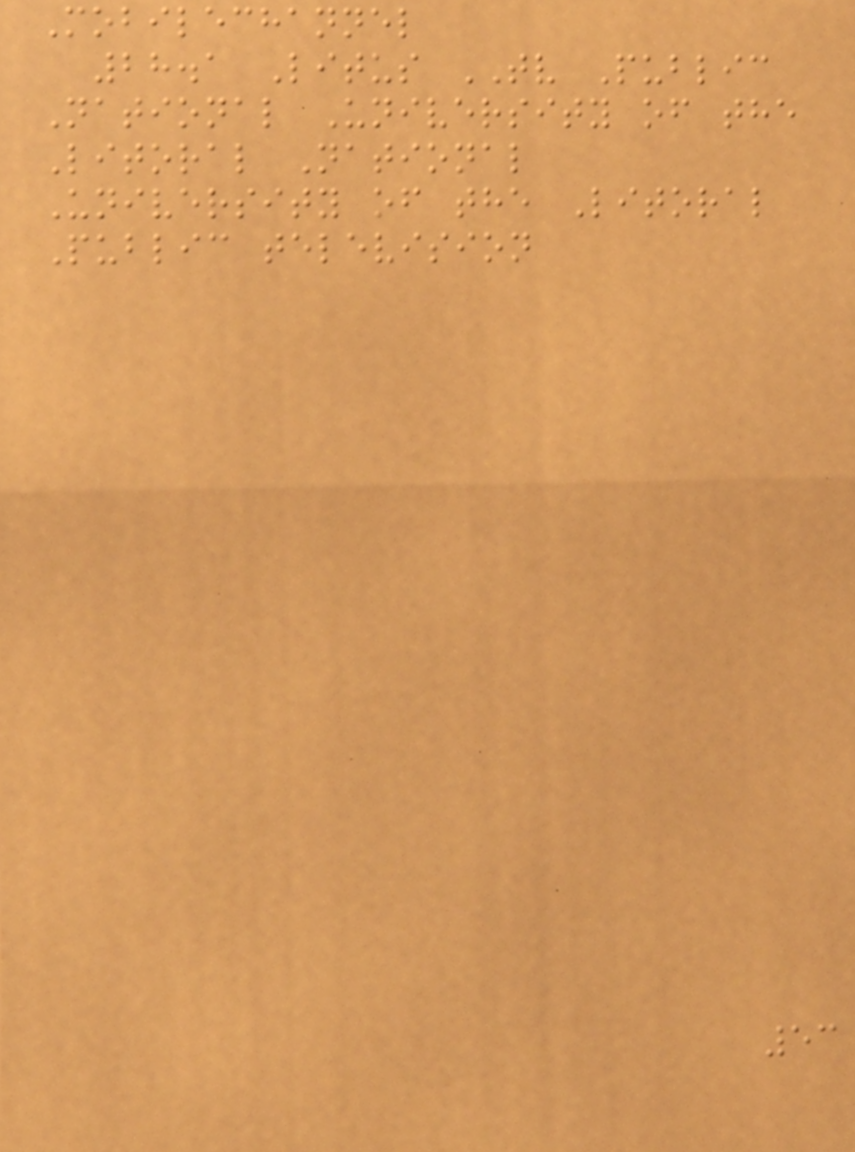Mobilechannel
28.1 Litus TV Public
National University of the
Litoral National
University of the Litoral
Public television
53
